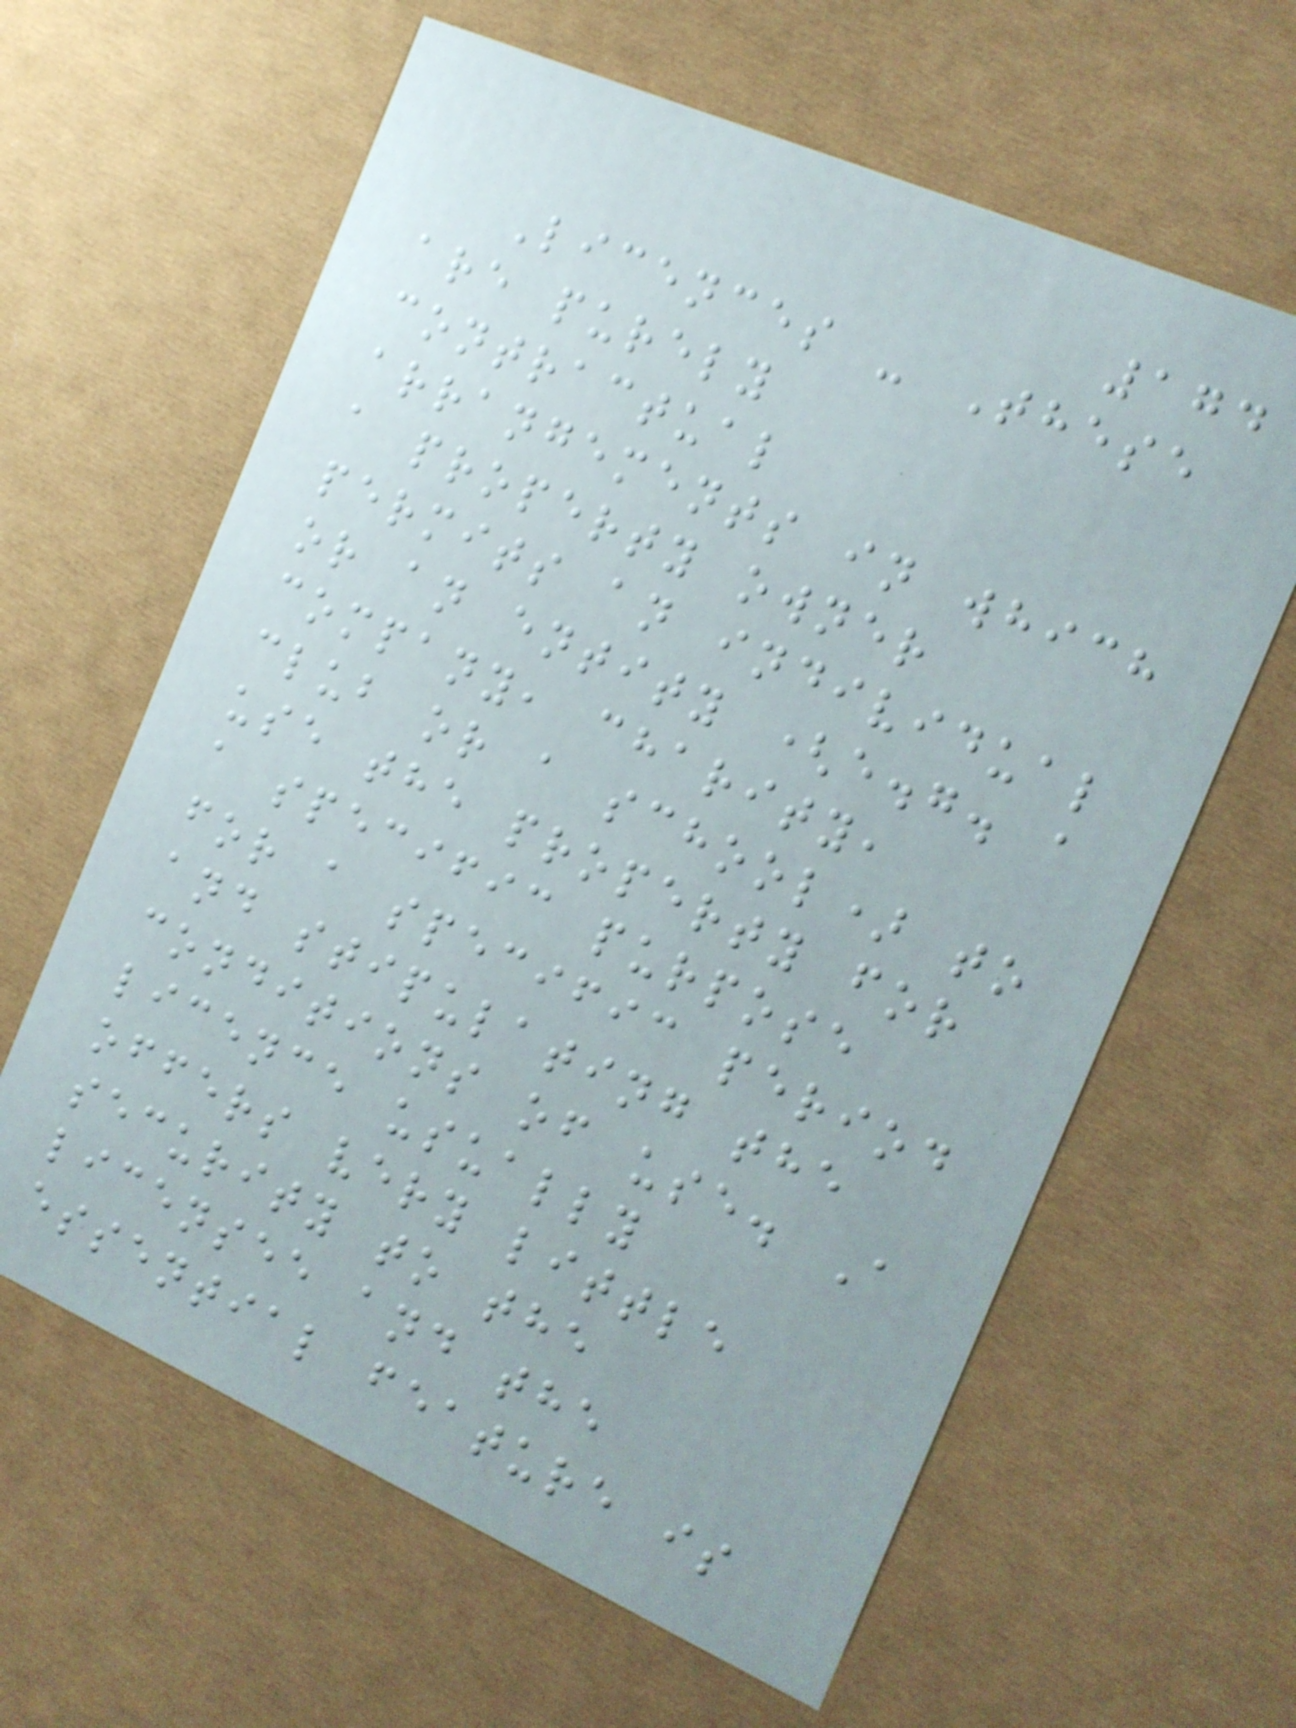174
Licences - These
are purely
contractual
arrangements in which
a property owner
permits an individual
or an entity (e.g. a
company, charity,
club or a school) to
use the property for
a specific purpose
for a specific period
and stipulating the
conditions of use. A
licence usually
offers very little
security to the
licensee and the
essential feature is
